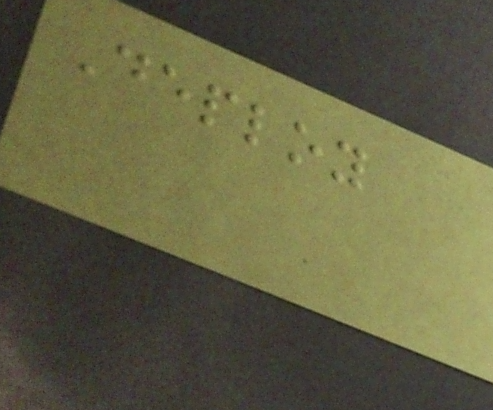Deploy
